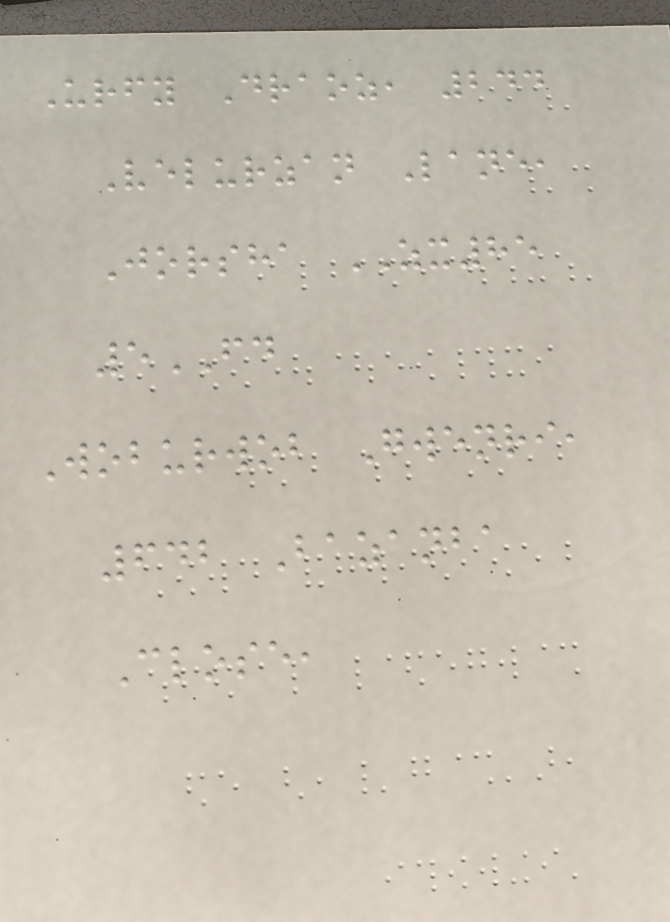Urfy Draoz, 244
Velurzan Lane,
Jorsha ZX85
5FD
Woburwob Gwenri,
642 Bazanba
Close,
